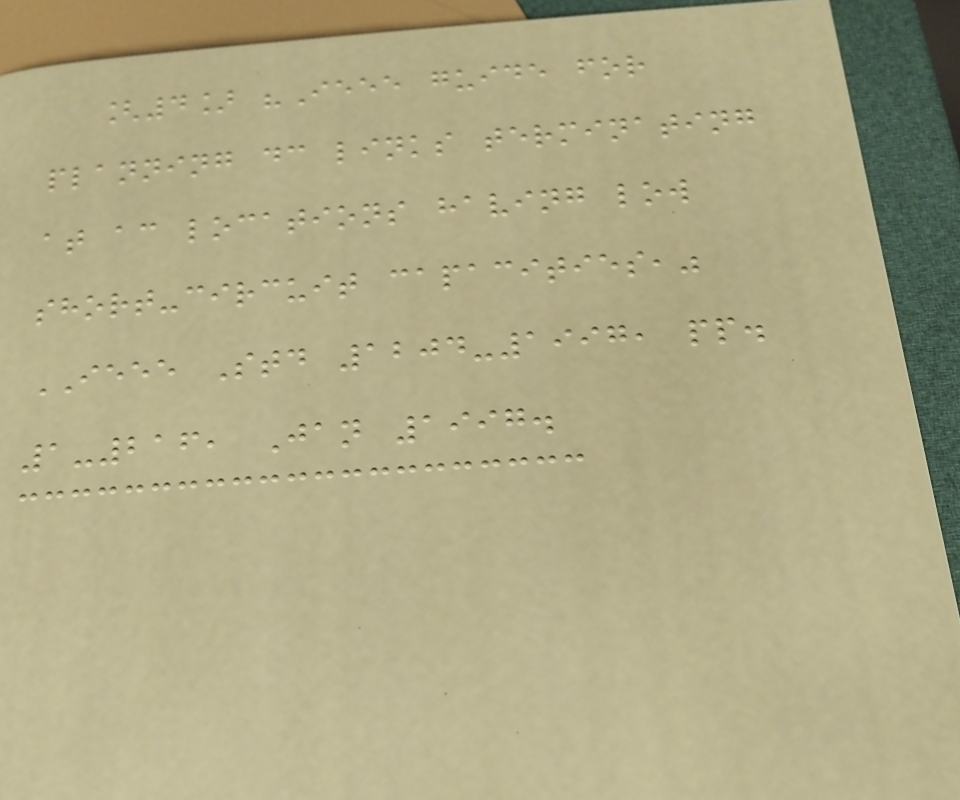[4] "Ieee guide for
planning dc links terminating
at ac locations having low
short-circuit capacities,"
IEEE Std 1204-1997, pp.
1-216, Jan 1997.
